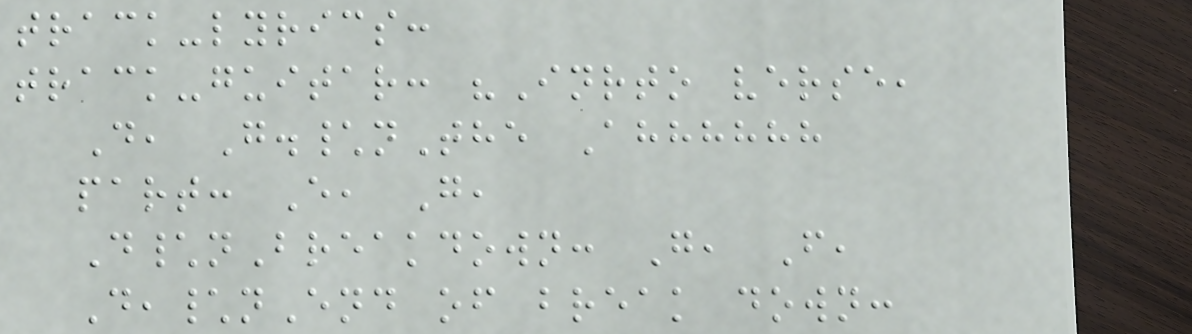track-lyrics:
track-guitar: "Inrto verse,
D, G.\nThe Ahhhhhh
part: E, G,
D\nBreakdown: G, F,
D,\nEnd of break down:
